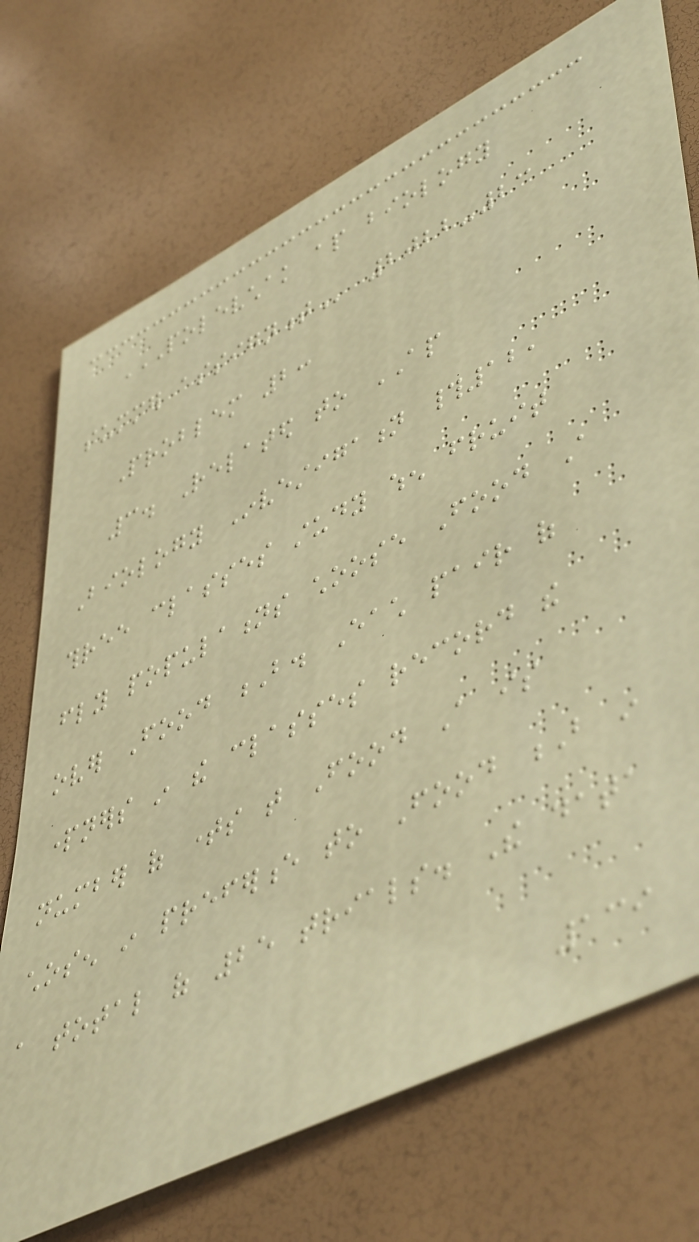POLEVCHAK AP BIOLOGY
SUMMER ASSIGNMENT 2022-23
Problem 2:
3. Related to AP
Biology Investigation #12,
three classes study when fruit
fly populations choose Food A
over Food B. Each pair of
partners in the classes record the
number of times that Food A is
chosen in preference to Food B in
a total of 25 trials. The data
139
